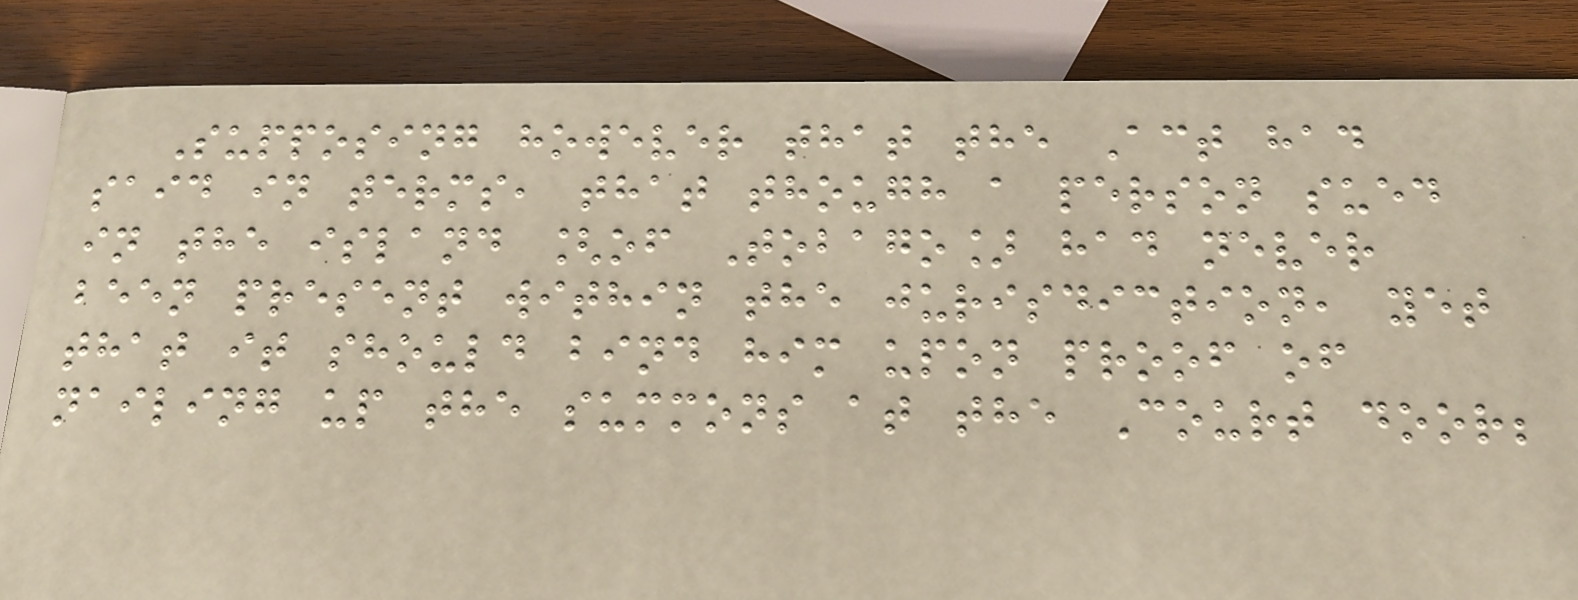Supposing however that the Act had
said in terms, that though a person sued
in the island [of Tobago] had never
been present within the jurisdiction, yet
that it should bind him upon proof of
nailing up the summons at the Court door;
